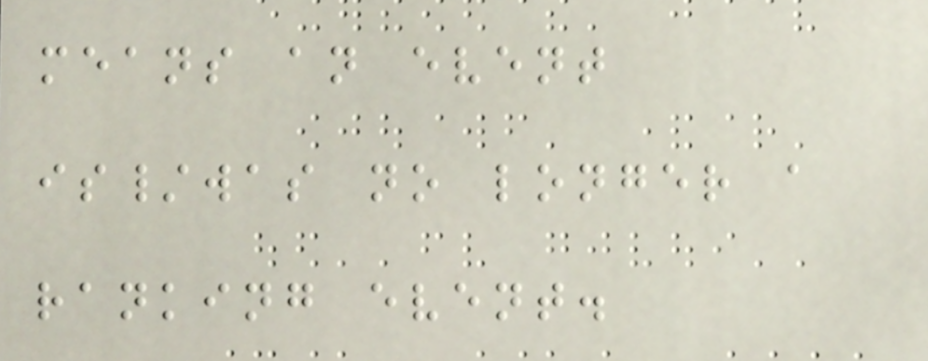means an event
is/was no longer a
ranking event.
